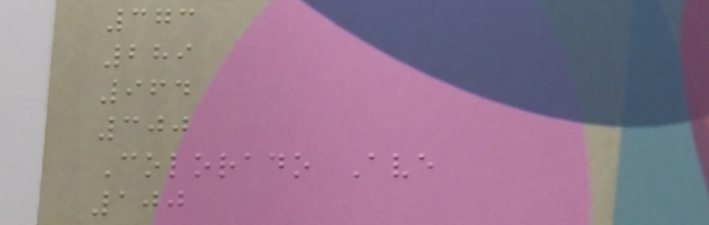373
289
964
300
Colorado Ave
100
